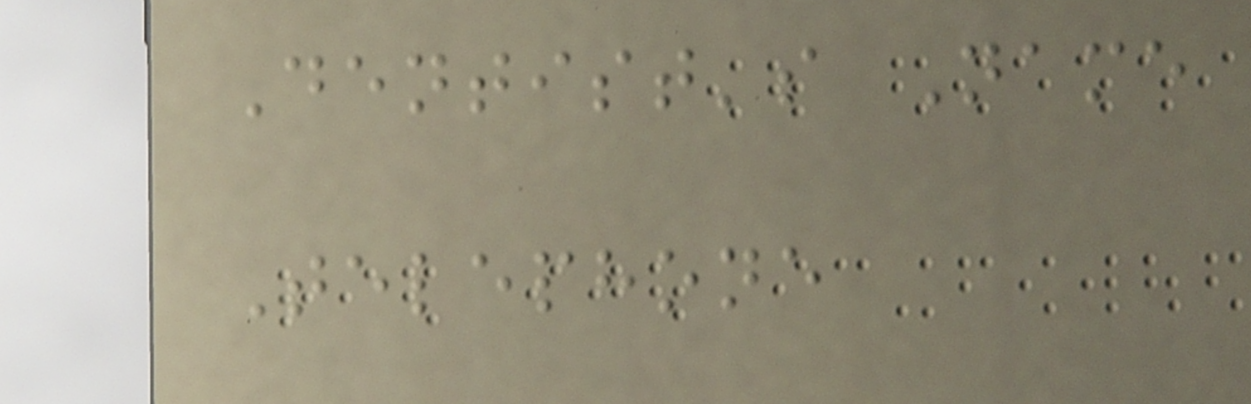Dentist's Name
Telephone
